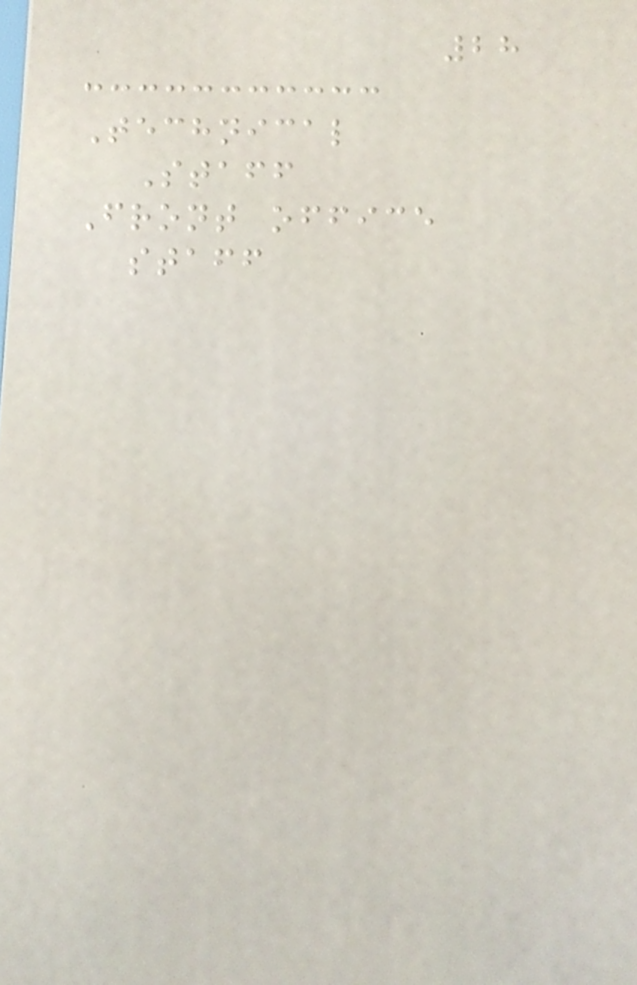28
Technical
Staff
Front office
staff
